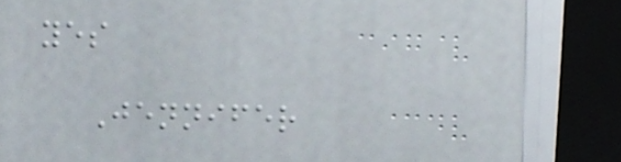yes
Jennifer
